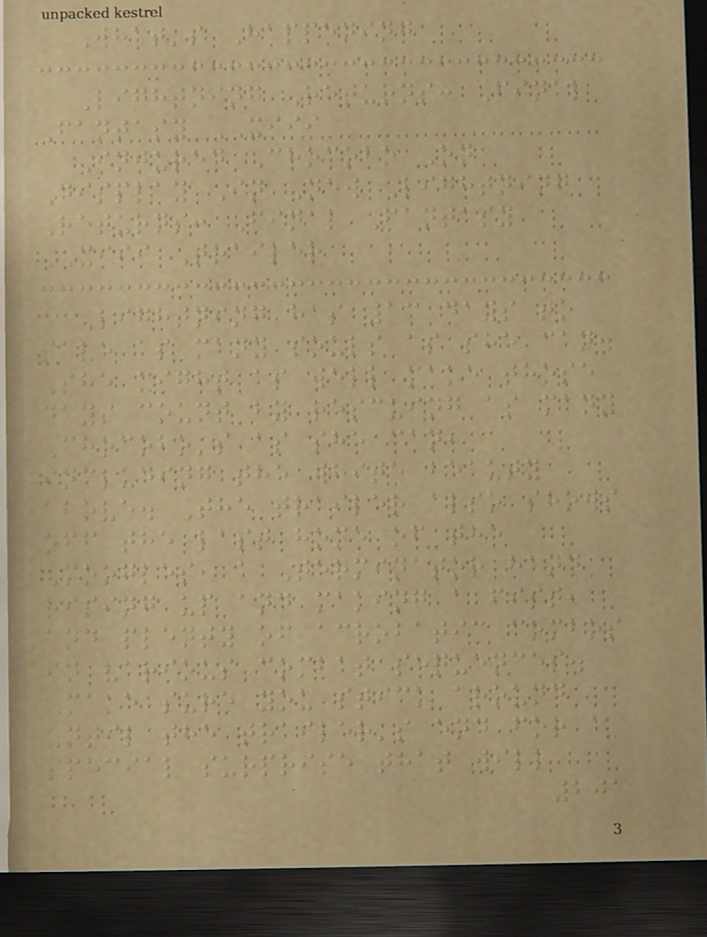What's Happening
Lightning Returns: Final
Fantasy XIII
Injured Chocobo On
Display In New Lightning
Returns: Final Fantasy
XIII Trailer
Lightning has 13 days to
save as many souls as she can.
She might as well make those
days count by rescuing as many
Chocobo's as she can,
including the white beauty
above. The trailer also shows
off the last home of the
Moogles, a Terminator hand
rising up and making a fist,
and plenty of acrobatic combos
in various combat sequences.
Make sure you stick around
until the trailer's end for a
special surprise that will
201
